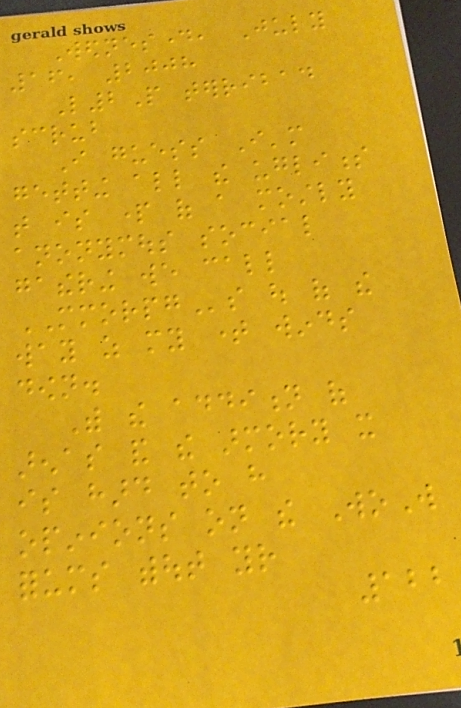Wednesday, July
16, 2008
L2P terribad
scrub
I guess I'm
getting all the ugliness
that is part of a mostly
anonymous social
gathering we call
MMORPGs out of the
way as my time winds
down.
With the addition of
arenas and the armory it
is hard to have
opinions on the WoW
forums without your
122
